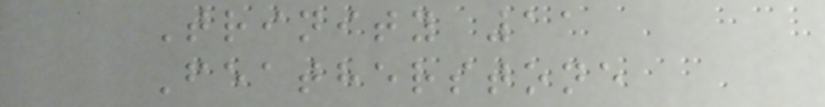Trinity 11
Featherstone
